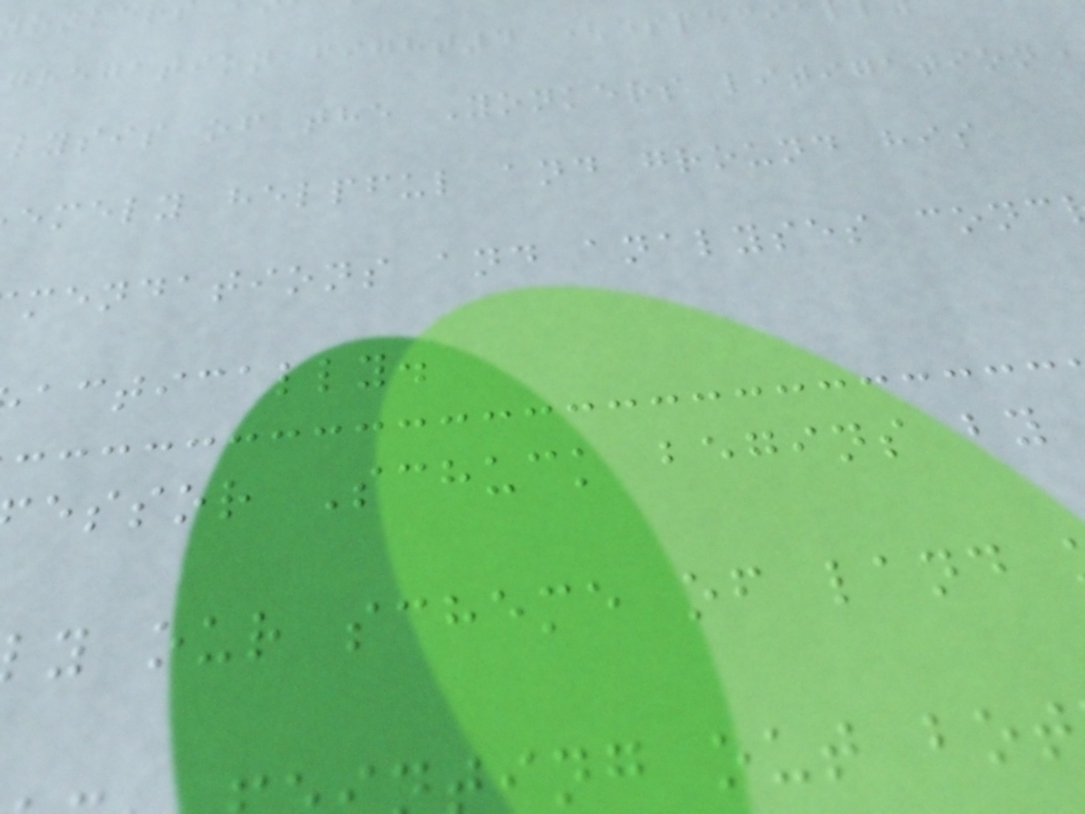gregation fight4 (especi
lysis of the Yonkers litigation
emely helpful and ground his
mendations and analyses conc
actically.
essor Schuck begins by
y our scheme of land
ing out bot
